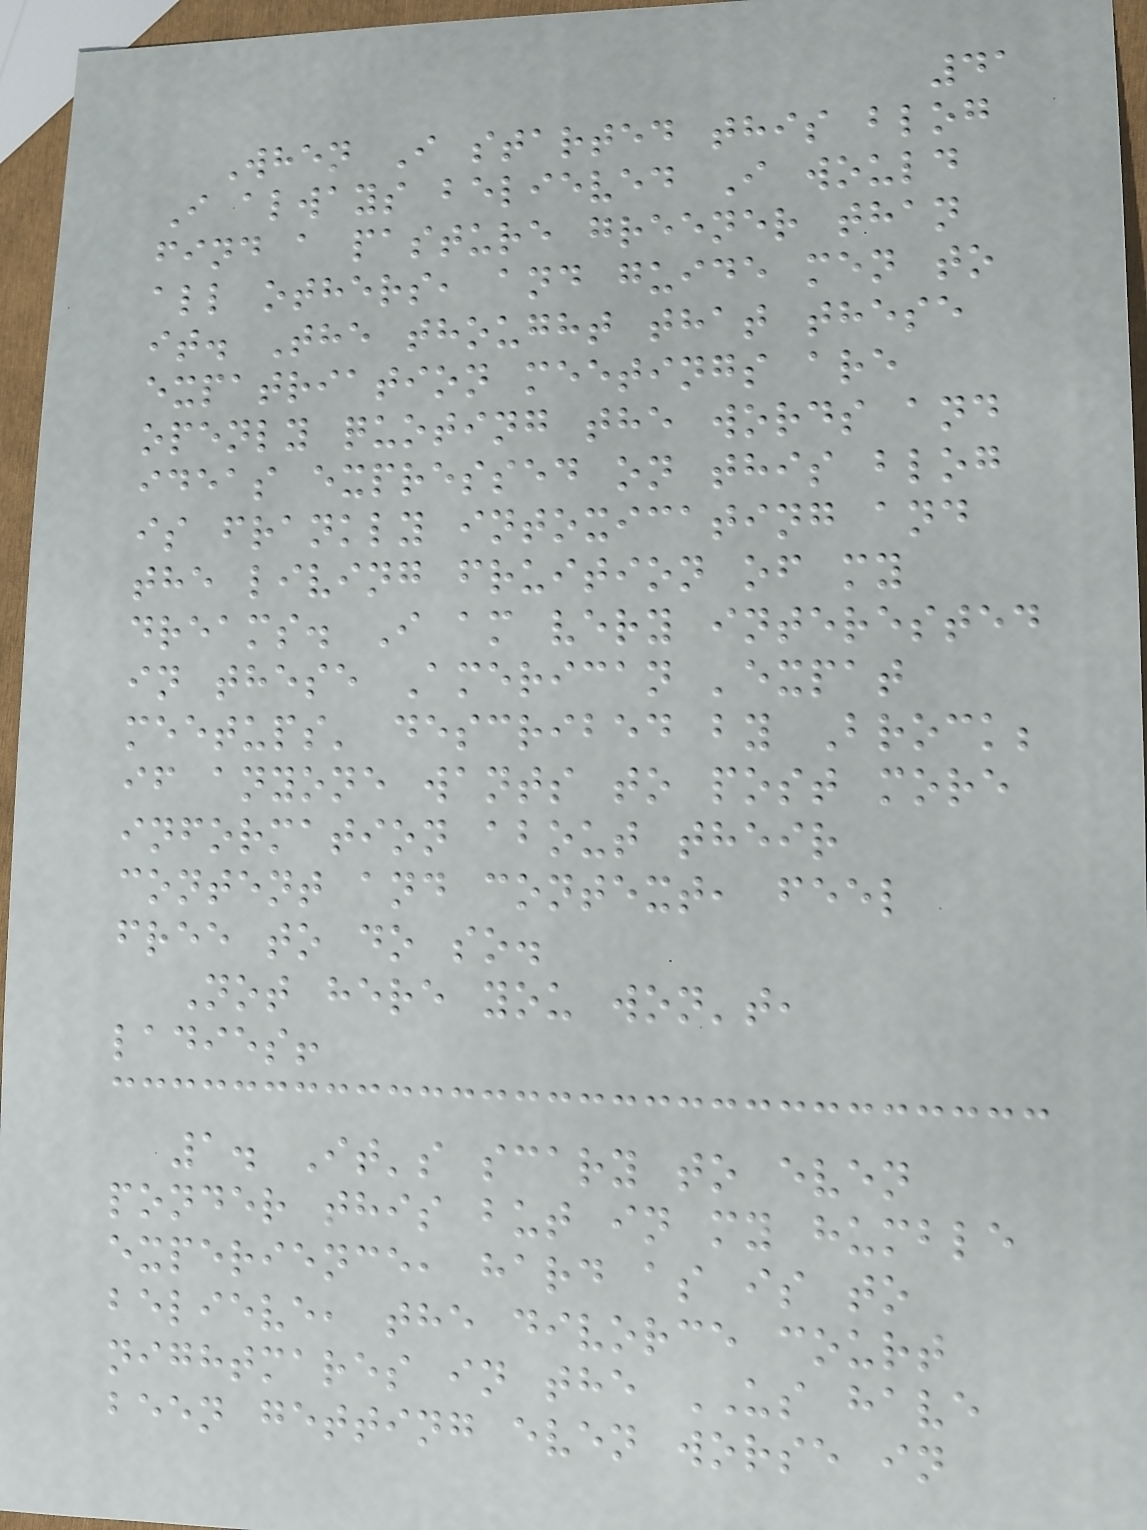41
When I started this blog
I always believed I would
find a pasture greener than
all others, and guide men to
it. The thought that these
expatriation meetings are
openly quoting the words and
ideas expressed on this blog
is frankly intoxicating and
the living fruition of my
dreams. I am very interested
in these American 'expat
meetups' described by Brock;
if anyone wants to post more
information about their
content and context, feel
free to do so.
Not here you won't,
ladies!
1. It's scary to even
ponder this but in my humble
experience, hard as is to
believe, the divorce court
nightmares in the US have
been getting even worse in
